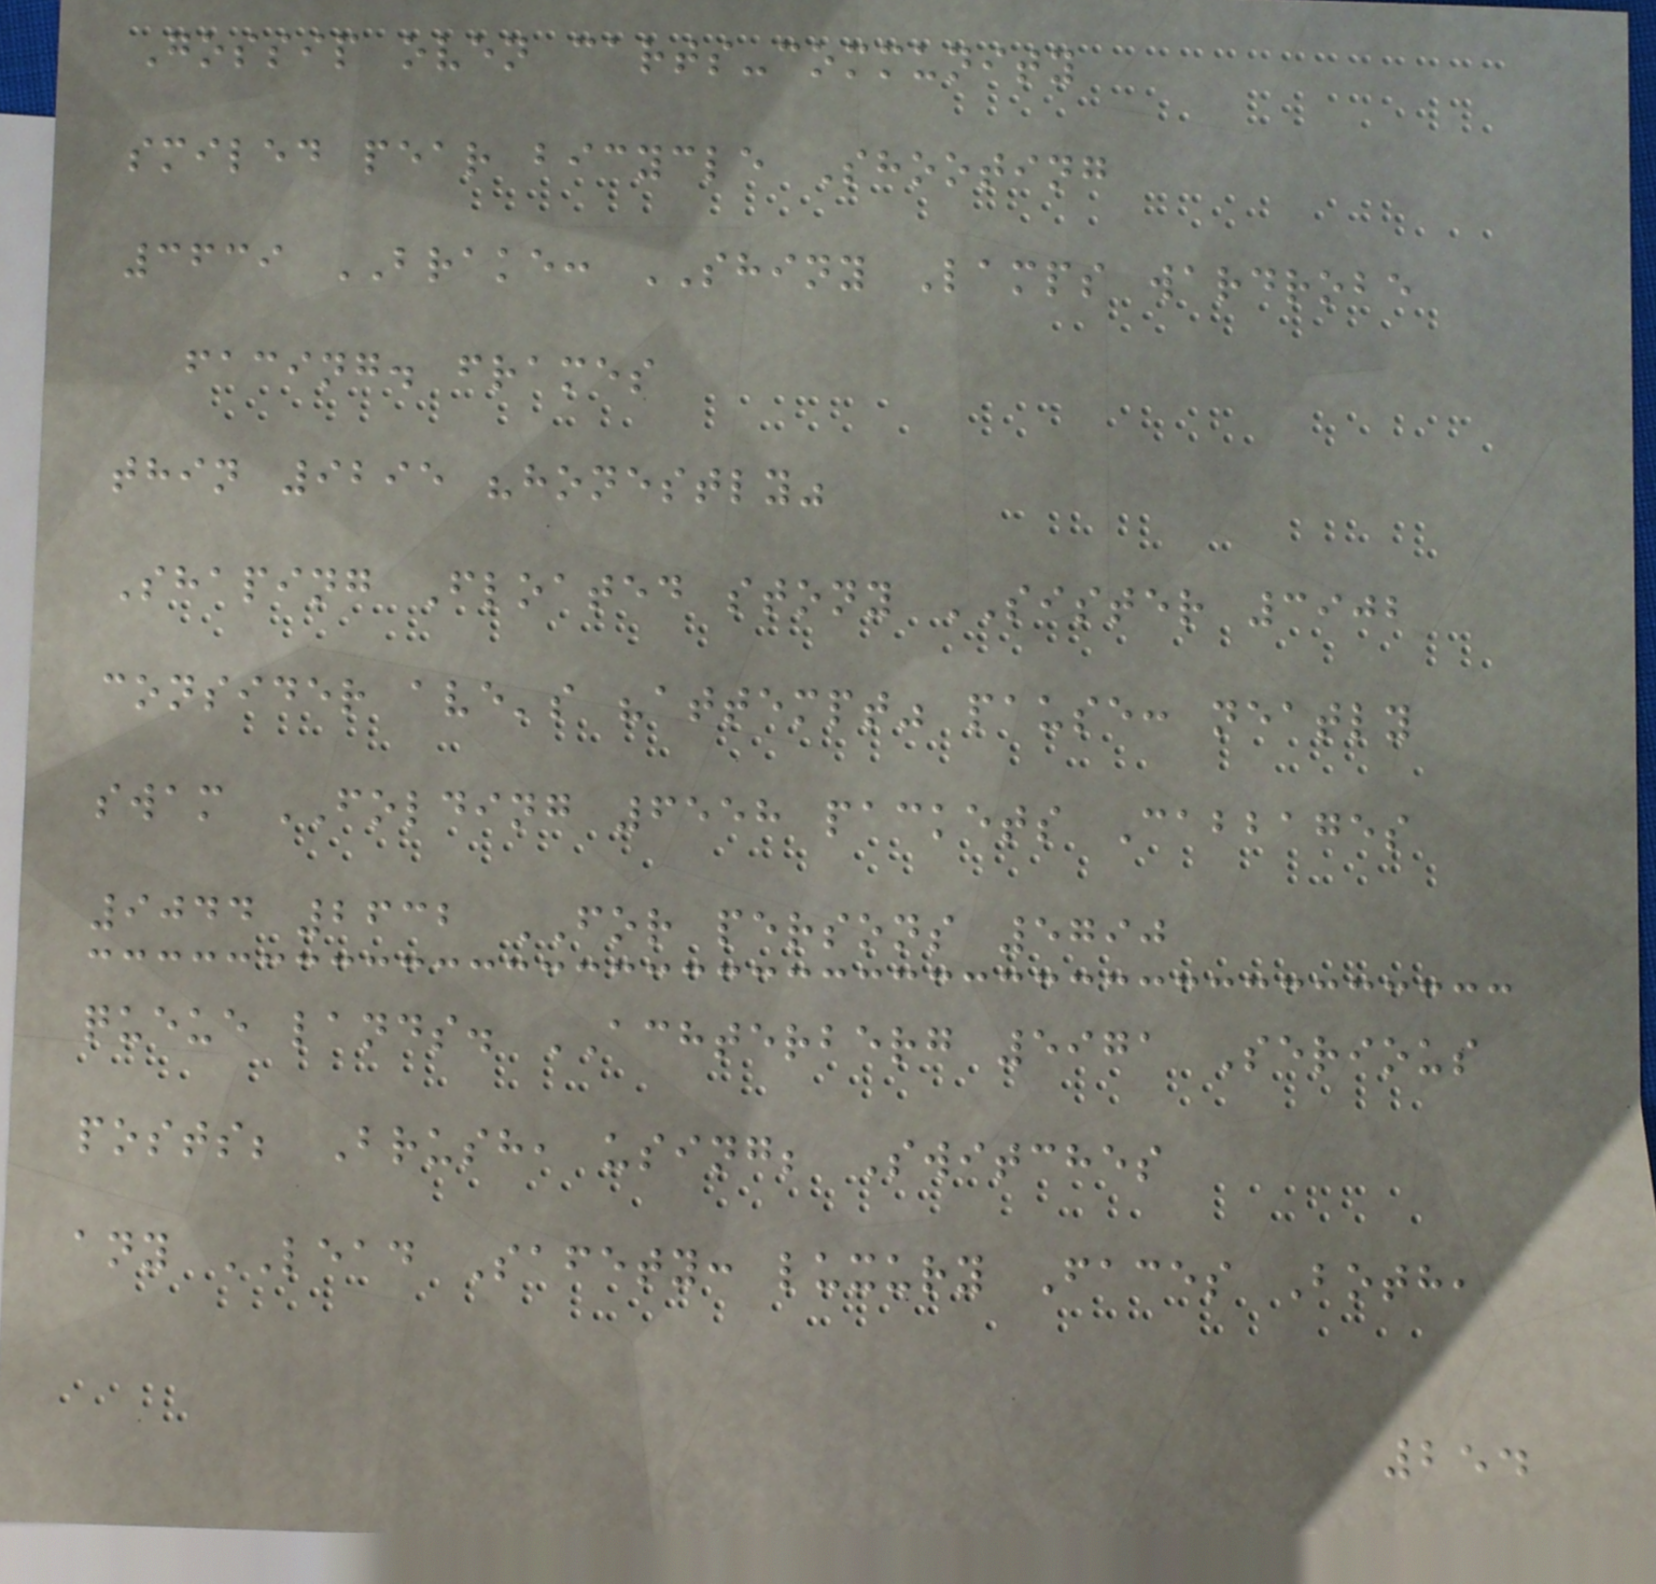Gossip oven carts-community
smiled pear bicycle Shooting
3639 BRAKE: SHINY Lamps wardrobe
facing. frames
thin 9295 "honestly"
Shaping Floated stony SISTER 3902
consider ave's "attempt" pause: neatly
swam FOLDING 6558 packets Cabbages
9044 2632 FOR persons 5790
queue lands. ACHTERBERG 5971 Serious
posts; Brush, using; Switches
any LEAD Safety: luxury Faces Both,
254
